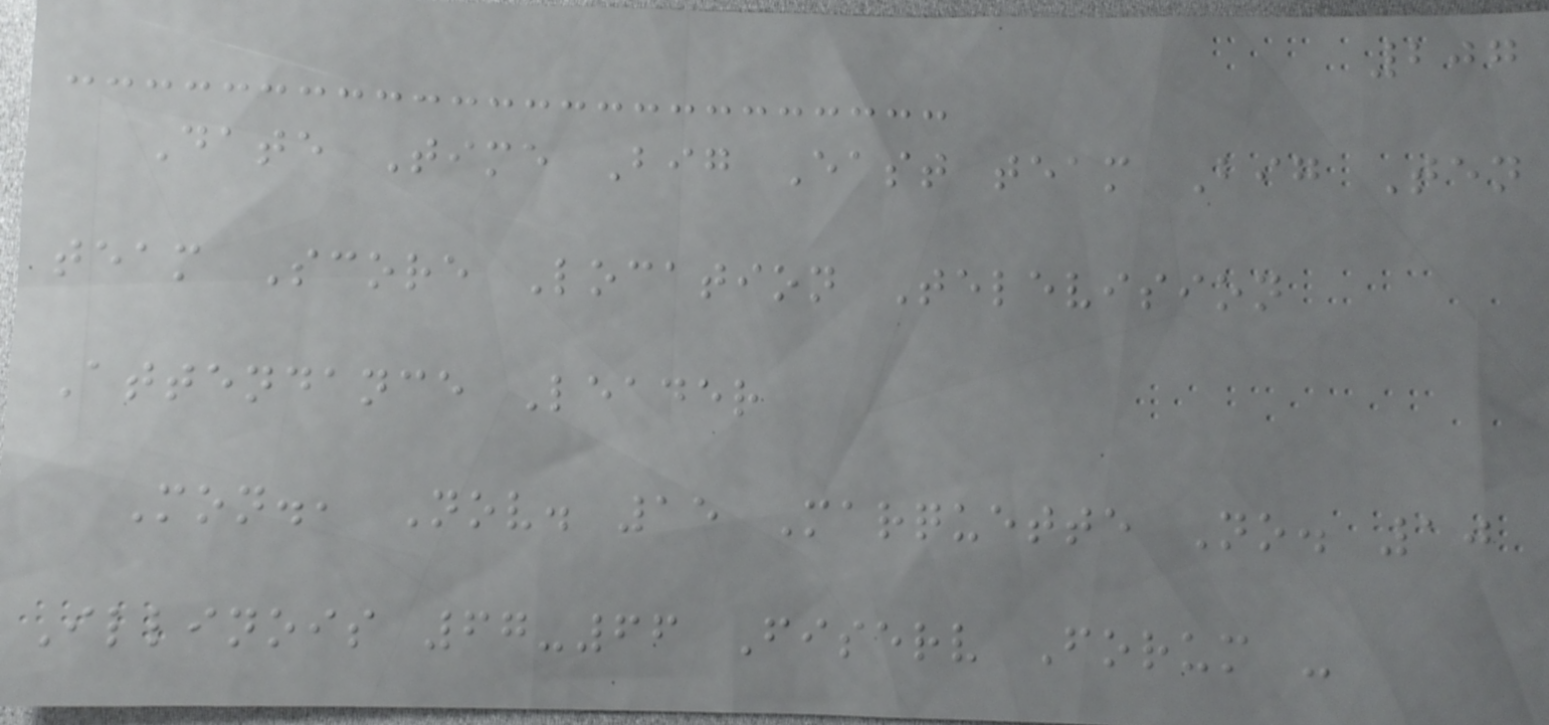207
Date Time Big East team Big Ten
team Score Location Television
Attendance Leader
Mon., Nov. 15 Marquette No. 10
Illinois 67-66 Fiserv Forum -
